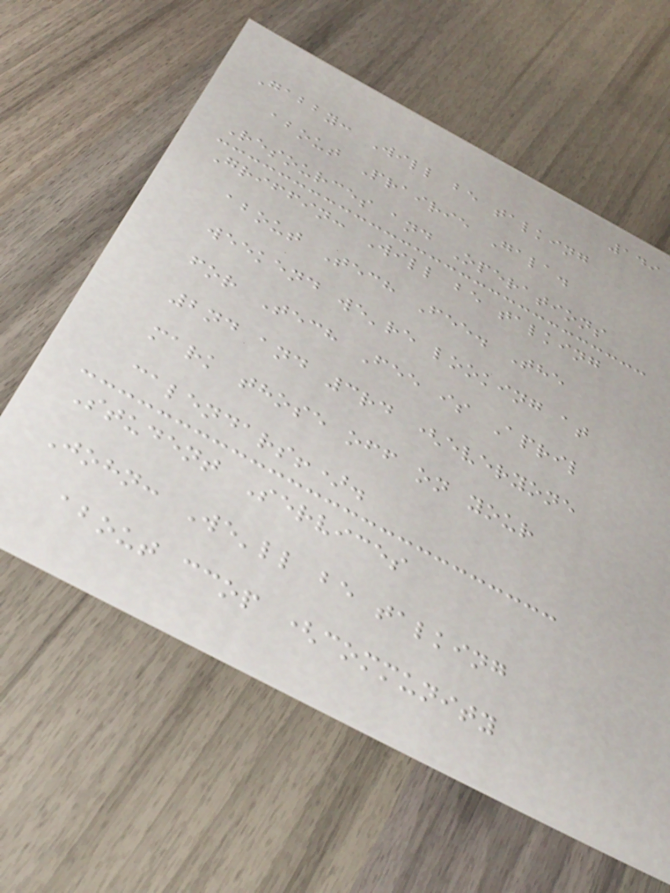149
Gabby: Will be talking
about Prairie Gala.
Resources and Operations
Griffin: Will be talking
about Tech Fee. The
weekend we're looking at
for Tech Fee is April
2nd and 3rd (everyone
mark those off on your
calendars!).
Student Services
John: We'll be talking
about ccop (community
